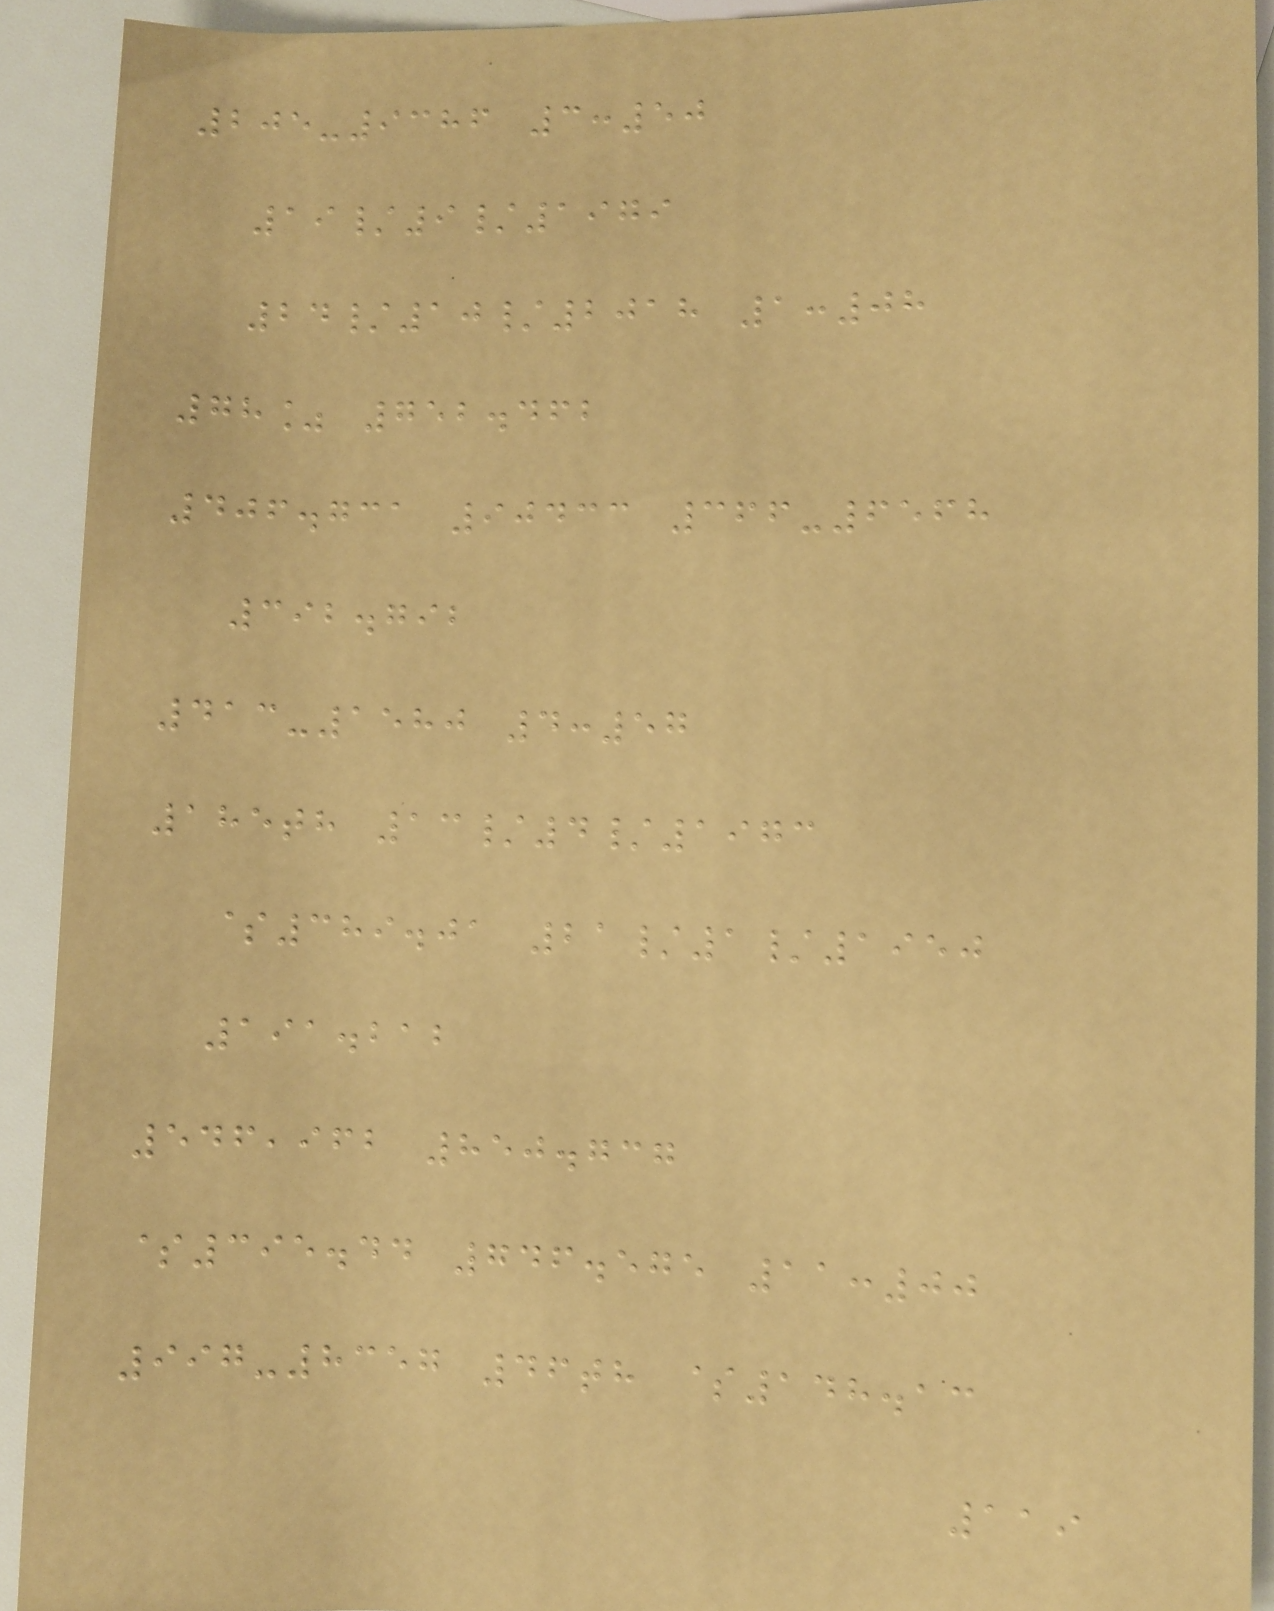205-9386 3:50
19/9/1979
24/10/2018 1:08
78% 752.462
406.731 90433 366-6568
392.792
413-1580 4:57
185th 13/4/1973
$389.01 21/1/1950
191.212
546,962 850.737
$395.44 746.575 11:00
997-8357 46th $148.13
119
